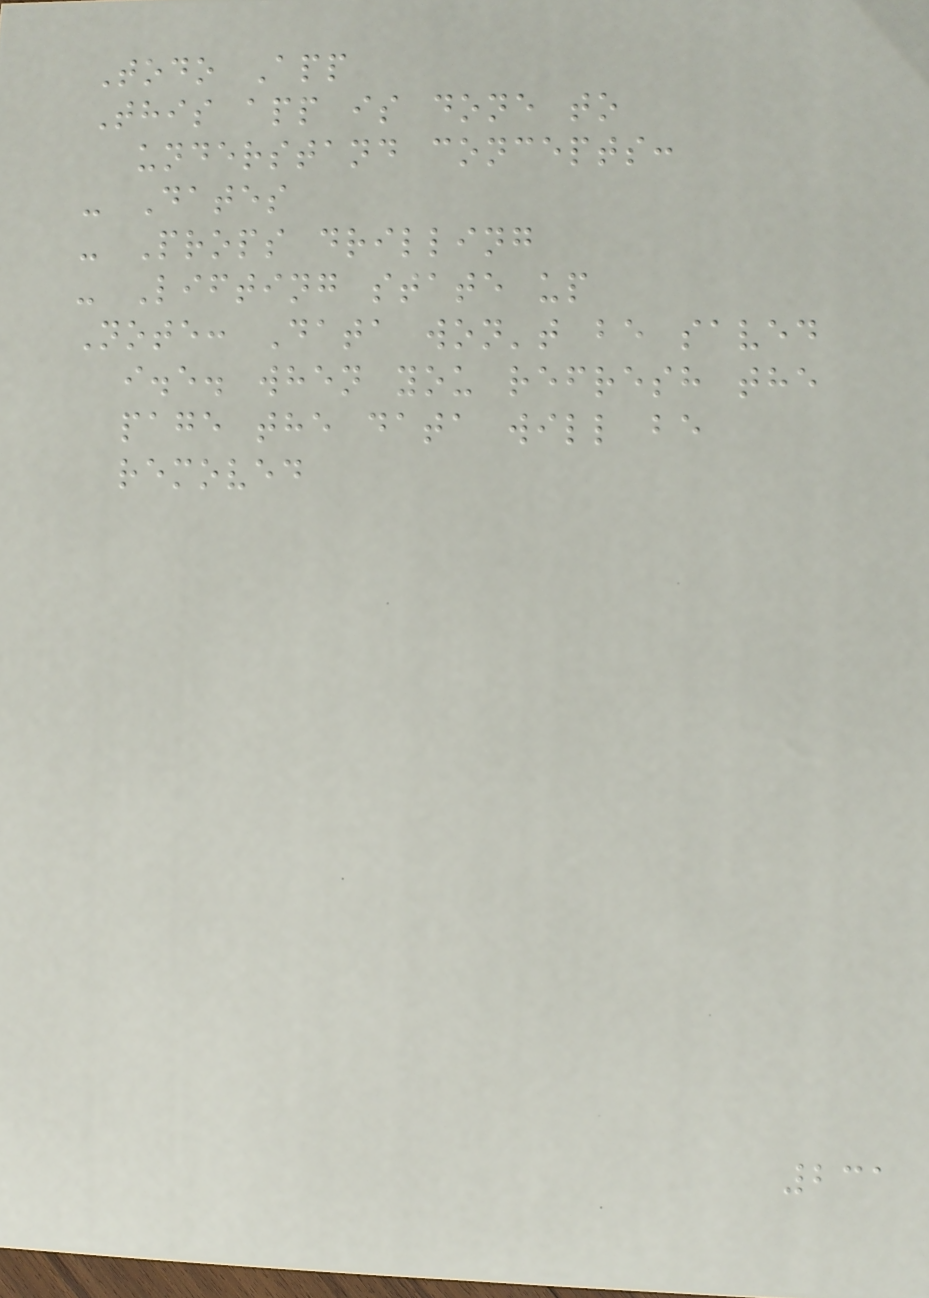Todo App
This app is done to
understand concepts:
- Dates
- Props drilling
- Lifting state up
Note: Data won't be saved
i.e. when you refresh the
page the data will be
removed
231
